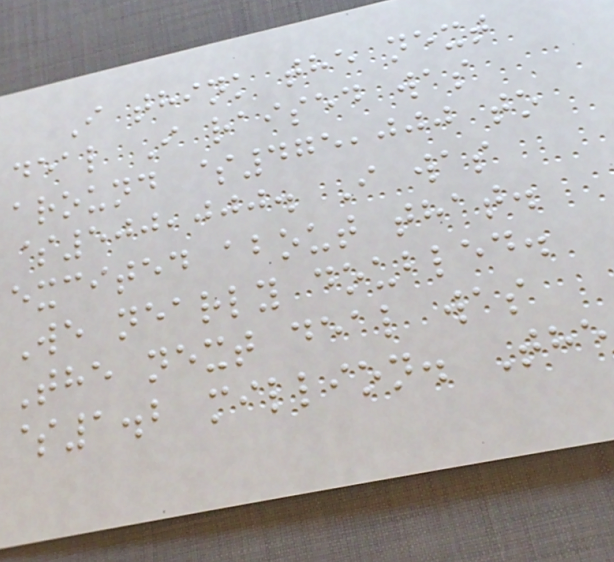I think the next
deal I raised was
around $475,000 to
$500,000. I was
excited about that.
We nearly doubled.
The next deal was
$1.2 million. The
